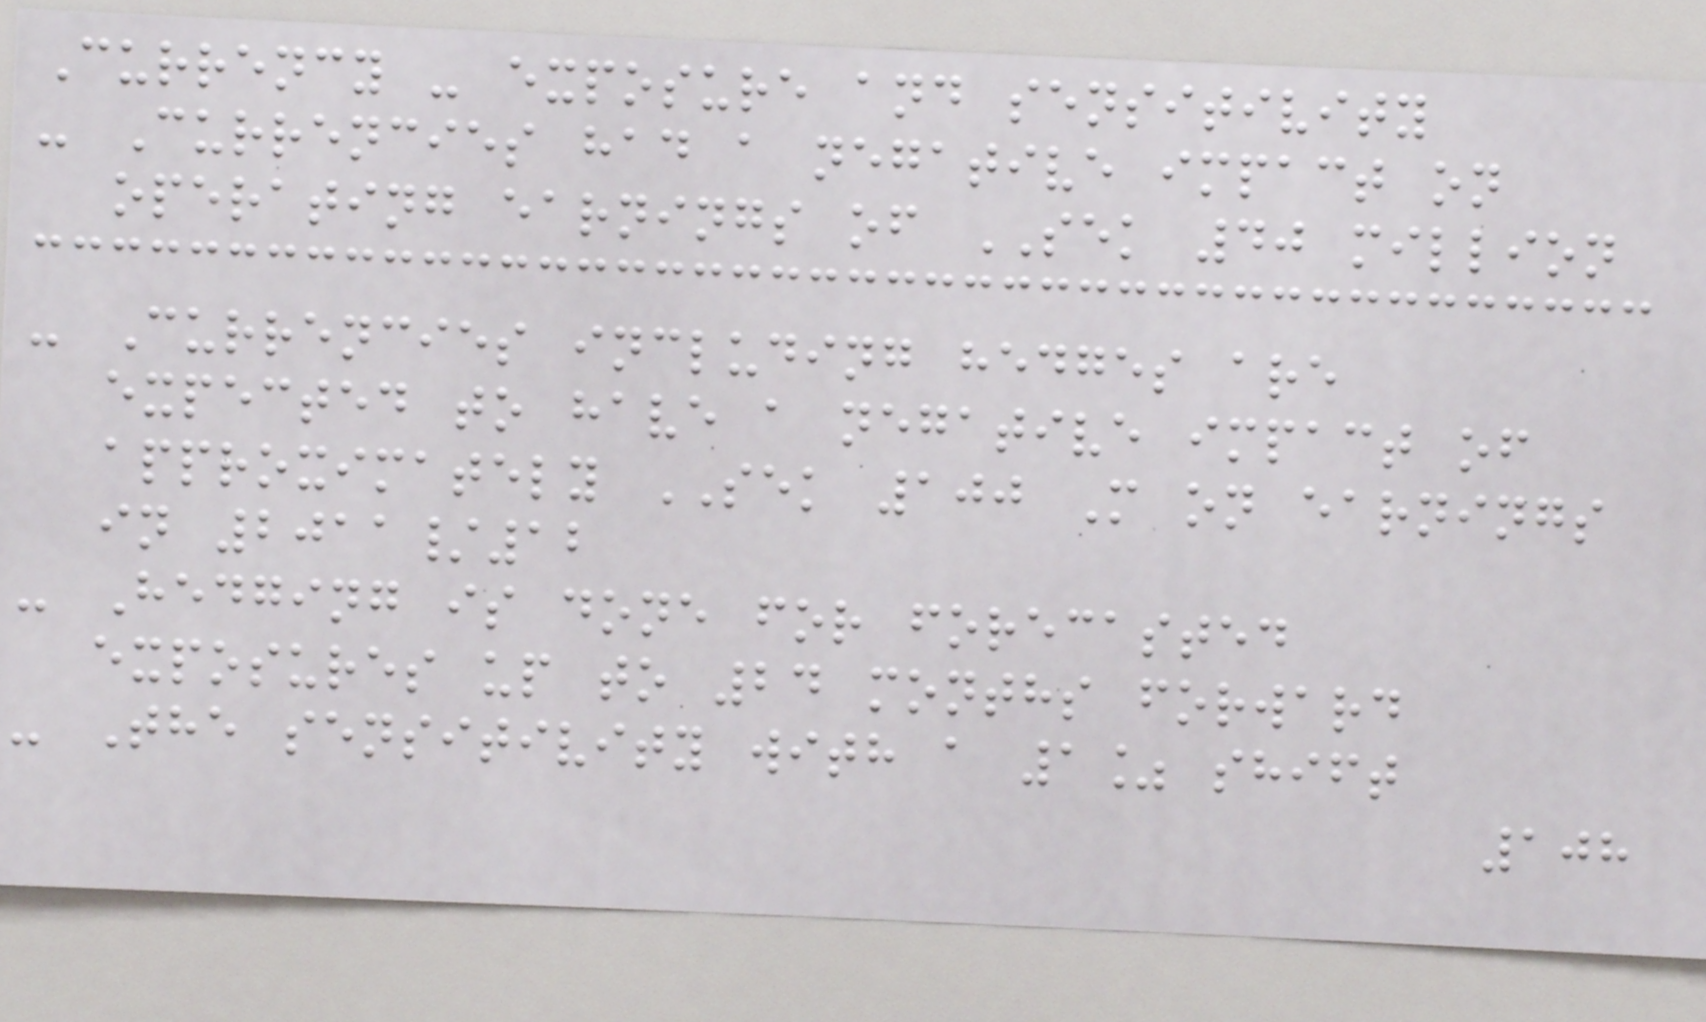Currency - exposure and sensitivity
- Currencies had a negative impact on
operating earnings of SEK 40 million
- Currencies including hedges are
expected to have a negative impact of
approximately SEK 100 M on earnings
in 2011/12
- Hedging is done for forecasted
exposures up to 24 months forward
- The sensitivity with a 1% shift
108
